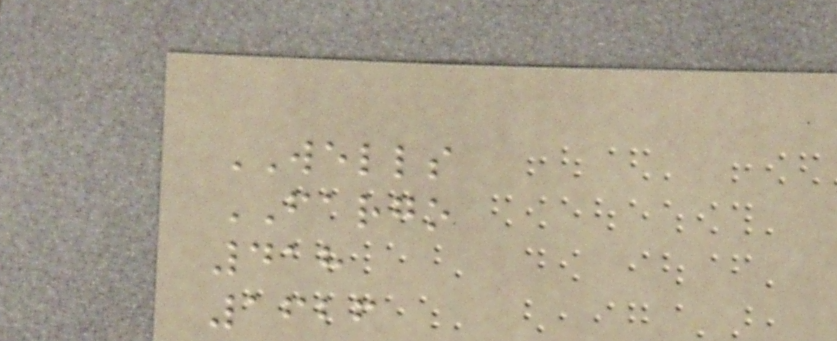WELLS
FARGO
418
1626
